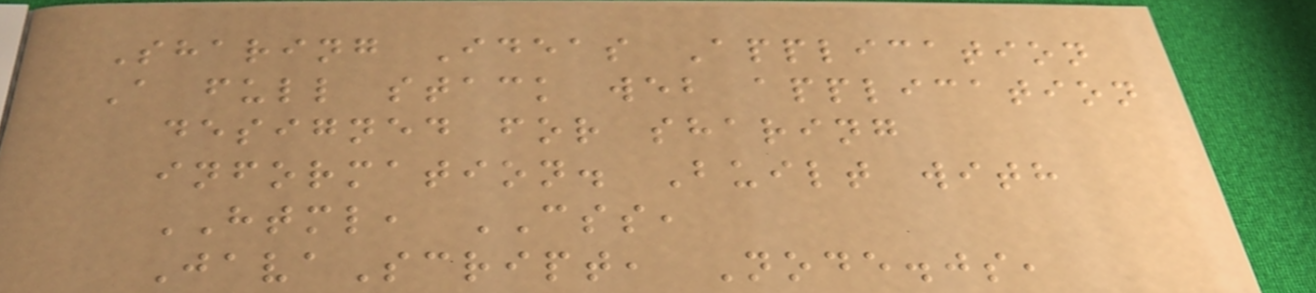Sharing Ideas Application
A full stack web application
designed for sharing
information. Built with
HTML, CSS,
JavaScript, Node.js,
